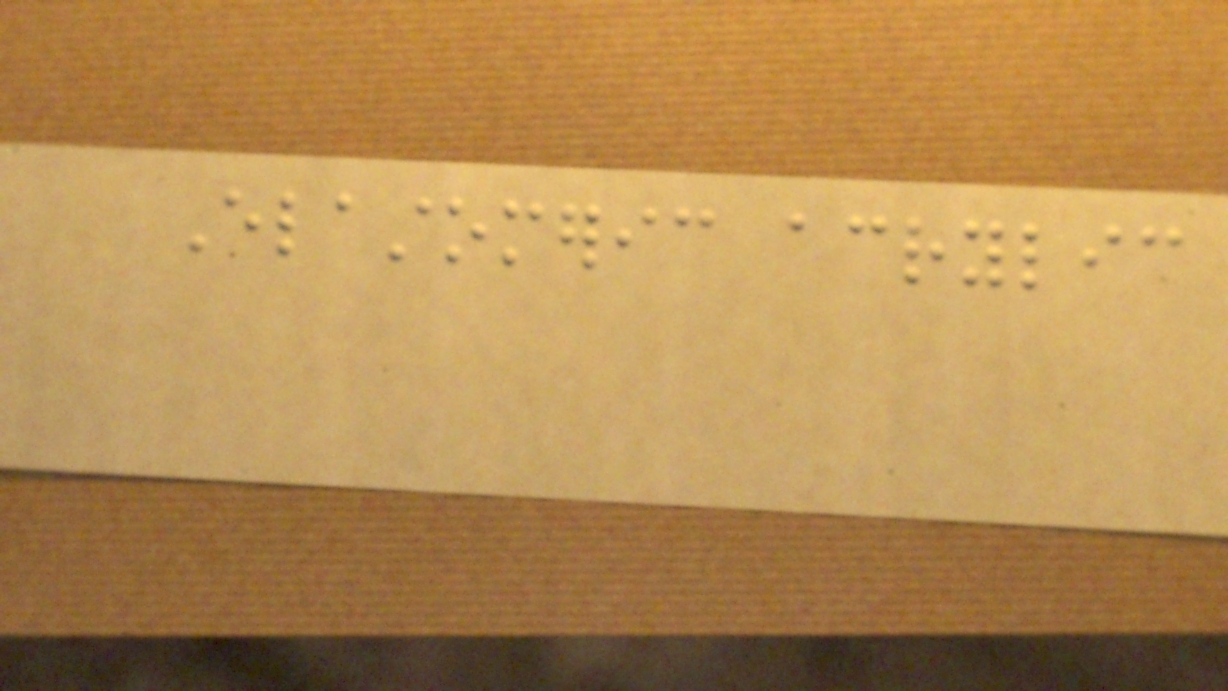Elastomeric acrylic
